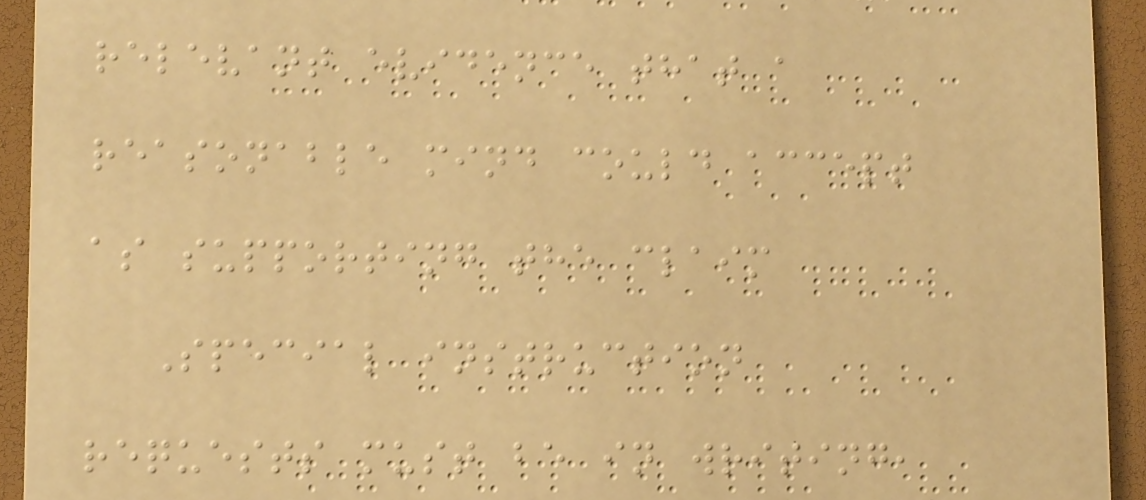relevant evidence that a
reasonable mind could accept
as supporting the claim
Special instruction
requests must be in writing,
